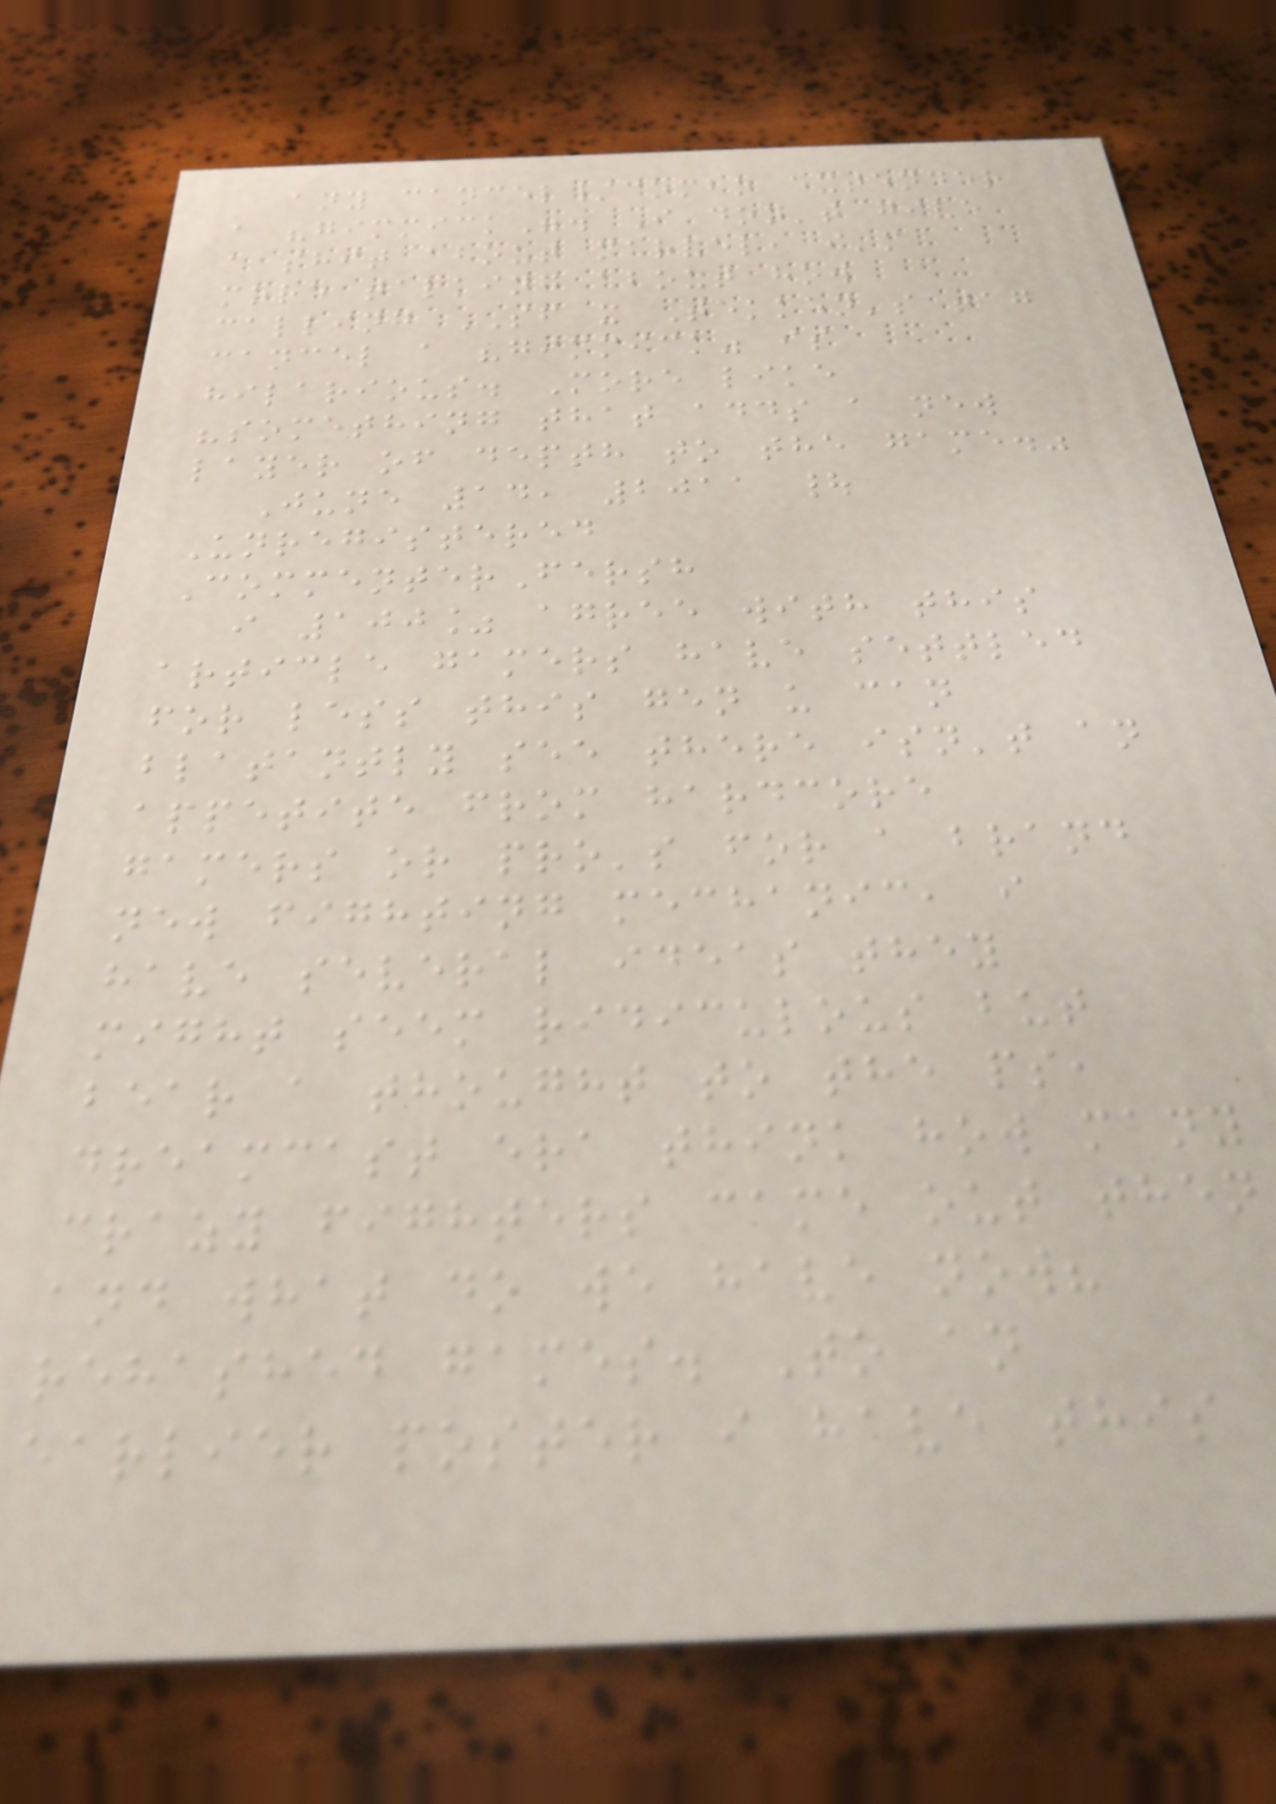any cancel/combo extender
a "gimmick". I don't give
a shit about marvel, i'm
more talking about how
calling SF x Tekken's tag
cancel a "gimmick" is
hilarious. More like
"something that adds a new
layer of depth to the game."
June 14, 2011 |
Unregistered
CommenterFersh
i 100% agree with this
article gamers have settled
for less this gen u can
blatantly see there isn't an
appetite from hardcore
gamers or pro's for a brand
new fighting mechanic, i
have several ideas they
might seem ridiculous but
bear a thought to the ps,
dreamcast era think how many
crazy fighters came out then
and what do we have now?
rehashed games. To an
earlier poster i have this
